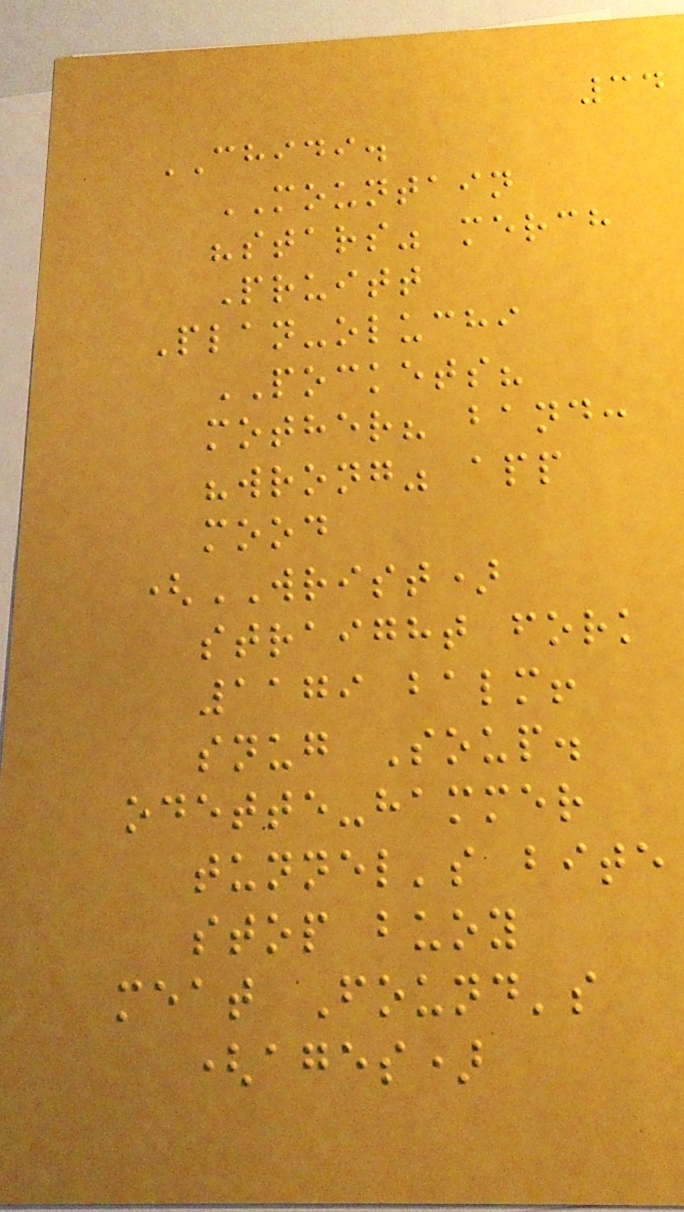34
CHIDI.
MOUNTAIN
"stars" merch
Pruitt
Plan-oluchi
POCKETS?
mother? band:
"wrong" app
mood
(WRIST)
straight fork
1179 balm!
snug Soup.
odette-hammer
tunnel's bite
stop buoy
meat Found's
(ages)
